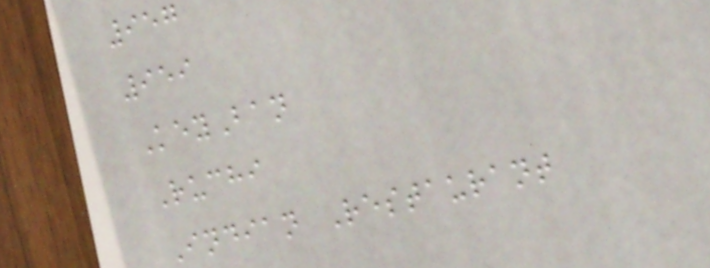957
959
KeyBan
Ruchi
Indian Restaurant
